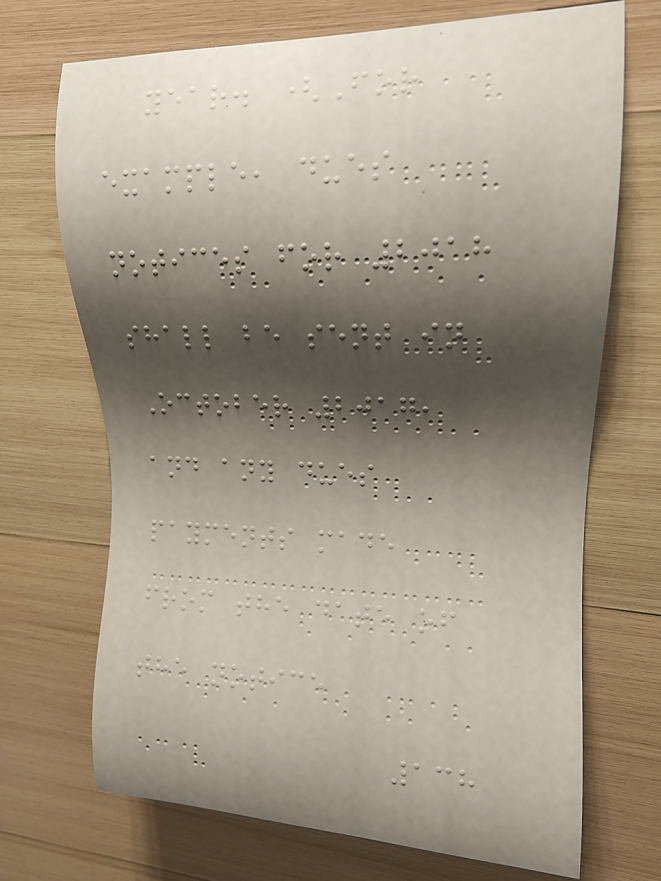year. (For
example, dues
notices for 2018
shall be sent in
October 2017,
and any dues
payments made
from the date of
the notice
138
